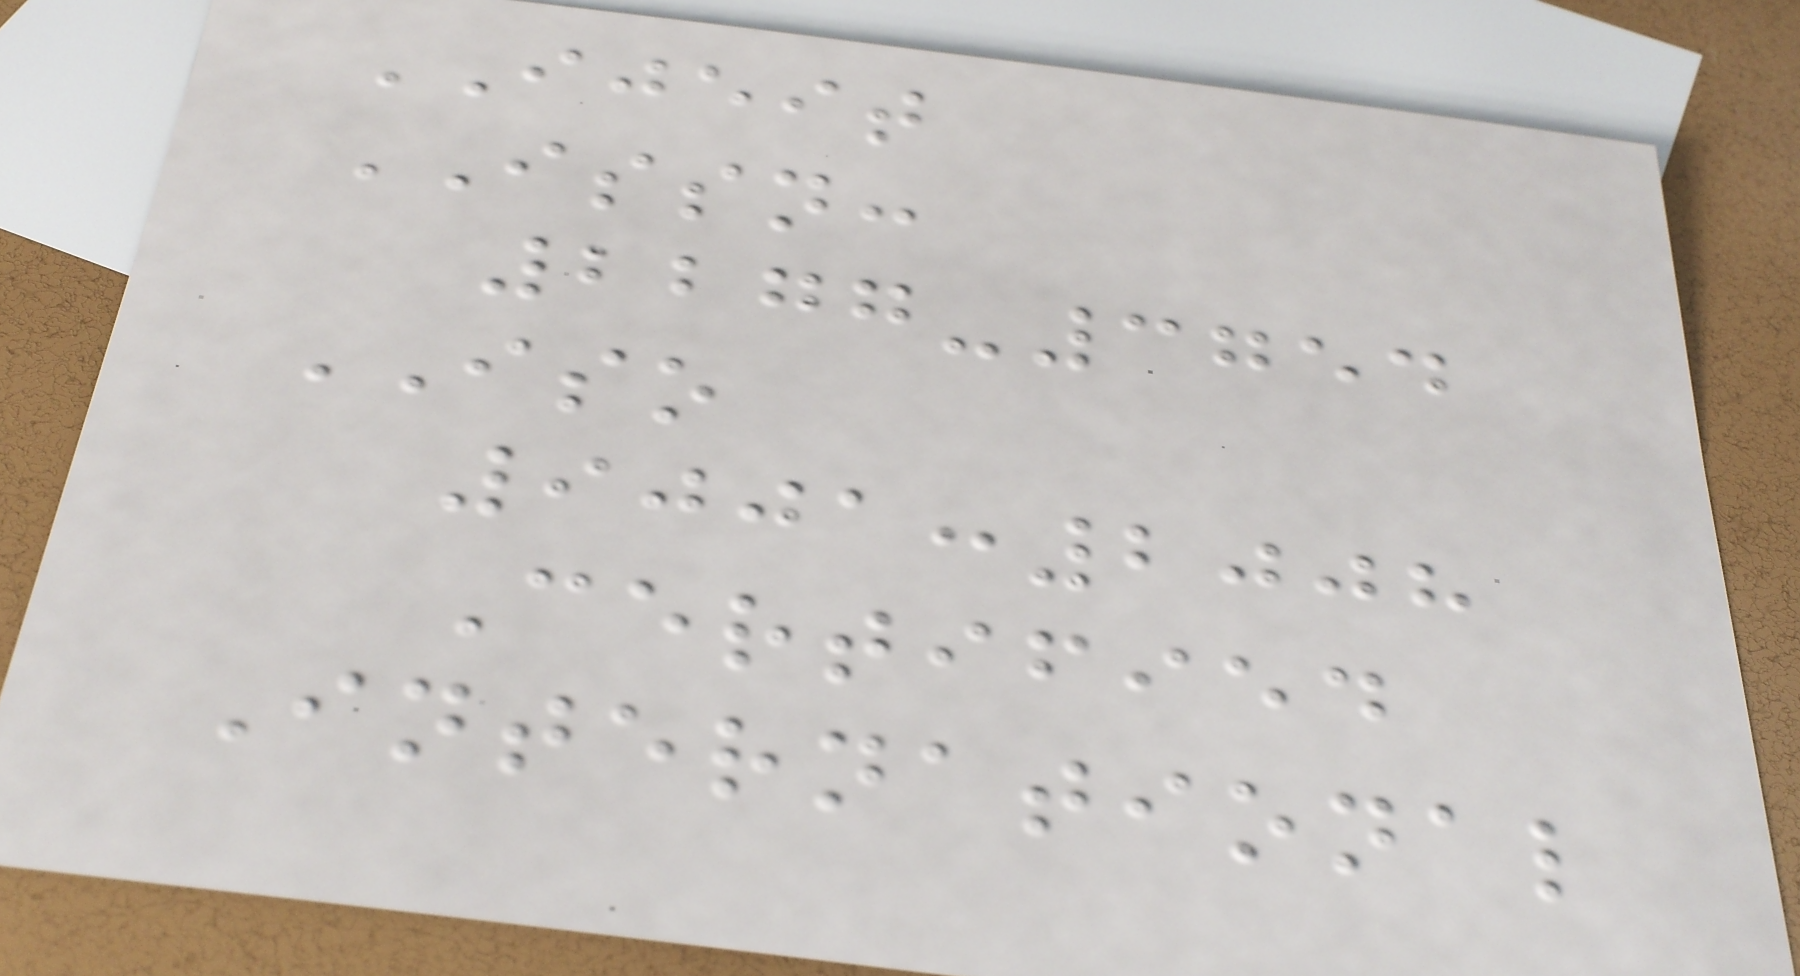IJEIT
ISSN:
2277-3754
ISO
9001:2008
Certified
International
